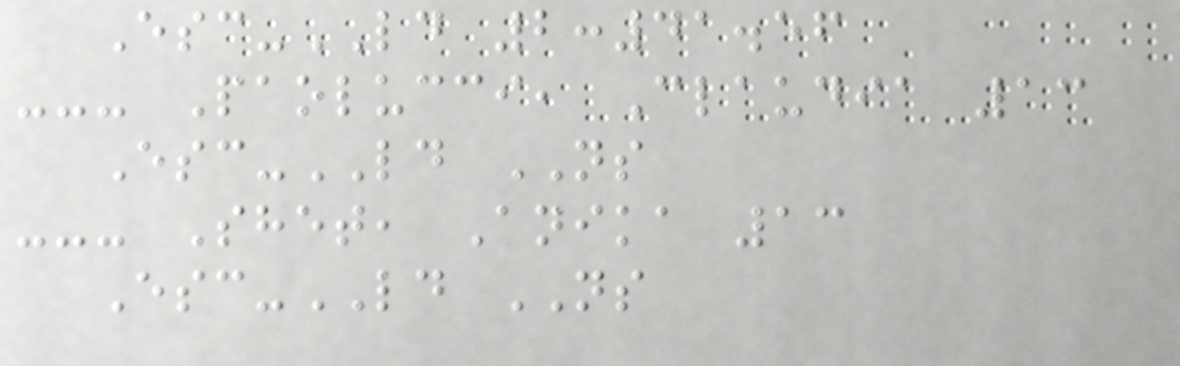Esc-LD 2:41.56
--- Paolucci, Claudia 13
Esc-LD NS
--- Shet, Anika 13
Esc-LD NS
